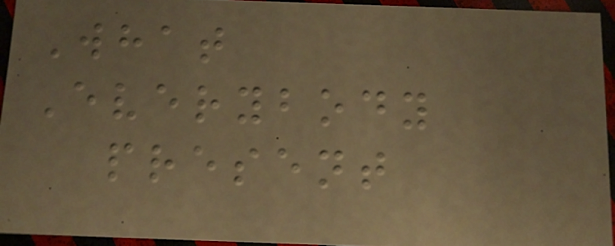What
Everybody
present
